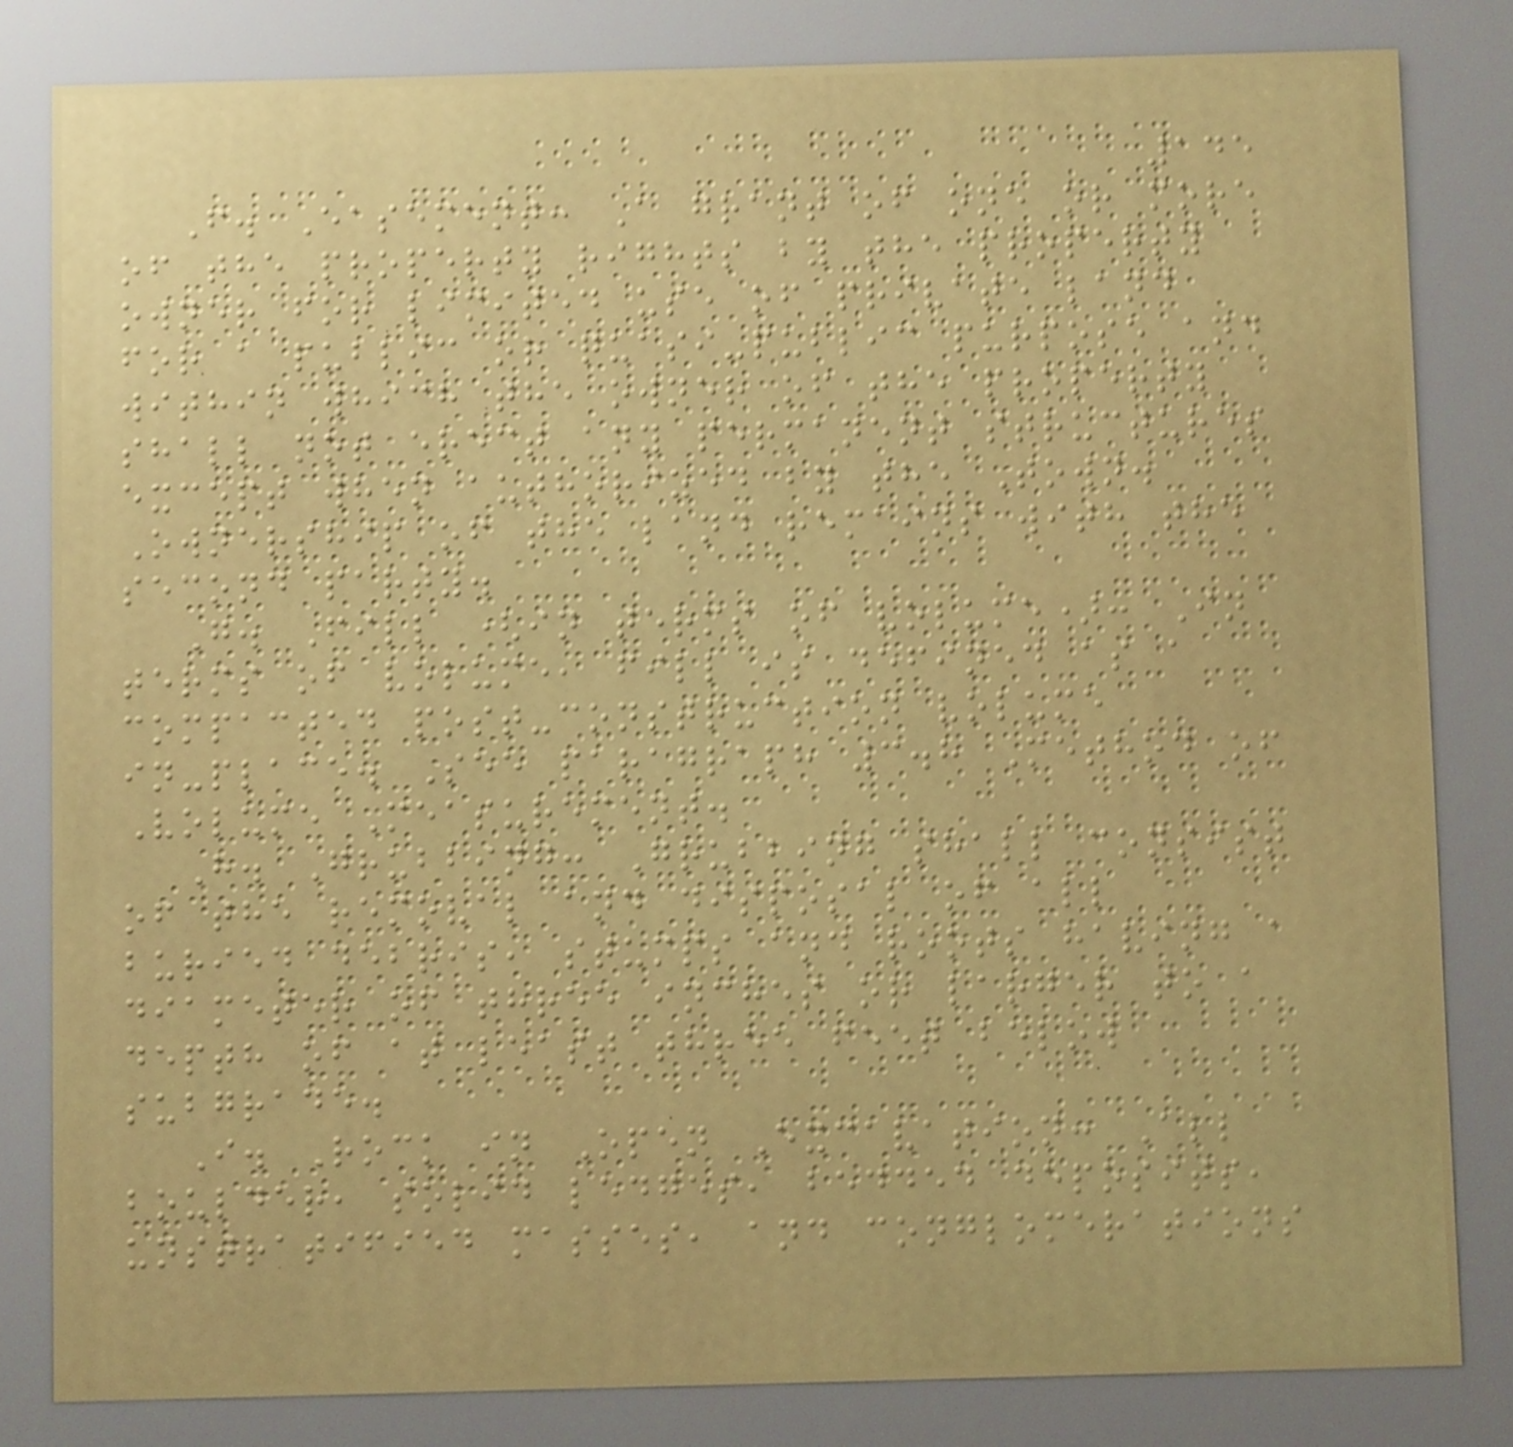145
F. Easement: A grant of one or more
of the property rights by the property
owner for limited use of private land
for a public or quasi-public purpose and
within which the owner of the property
shall not erect any permanent structures
except when authorized by the Town.
Ownership of the land remains with the
second party.
G. Fill (in terms of volume): In
terms of volume, fill is defined as a
compacted post-construction volume
in-place. See paragraph 3.8 Method of
Volume Measurement.
H. Grubbing: Grubbing shall consist
of the removal and disposal of all
buried debris, stumps and roots having a
diameter of three inches or larger to a
depth of at least three feet below
subgrade.
I. Rock in Open Excavation: All
boulder, solid ledges, bedded deposits,
unstratified masses, and conglomerations
